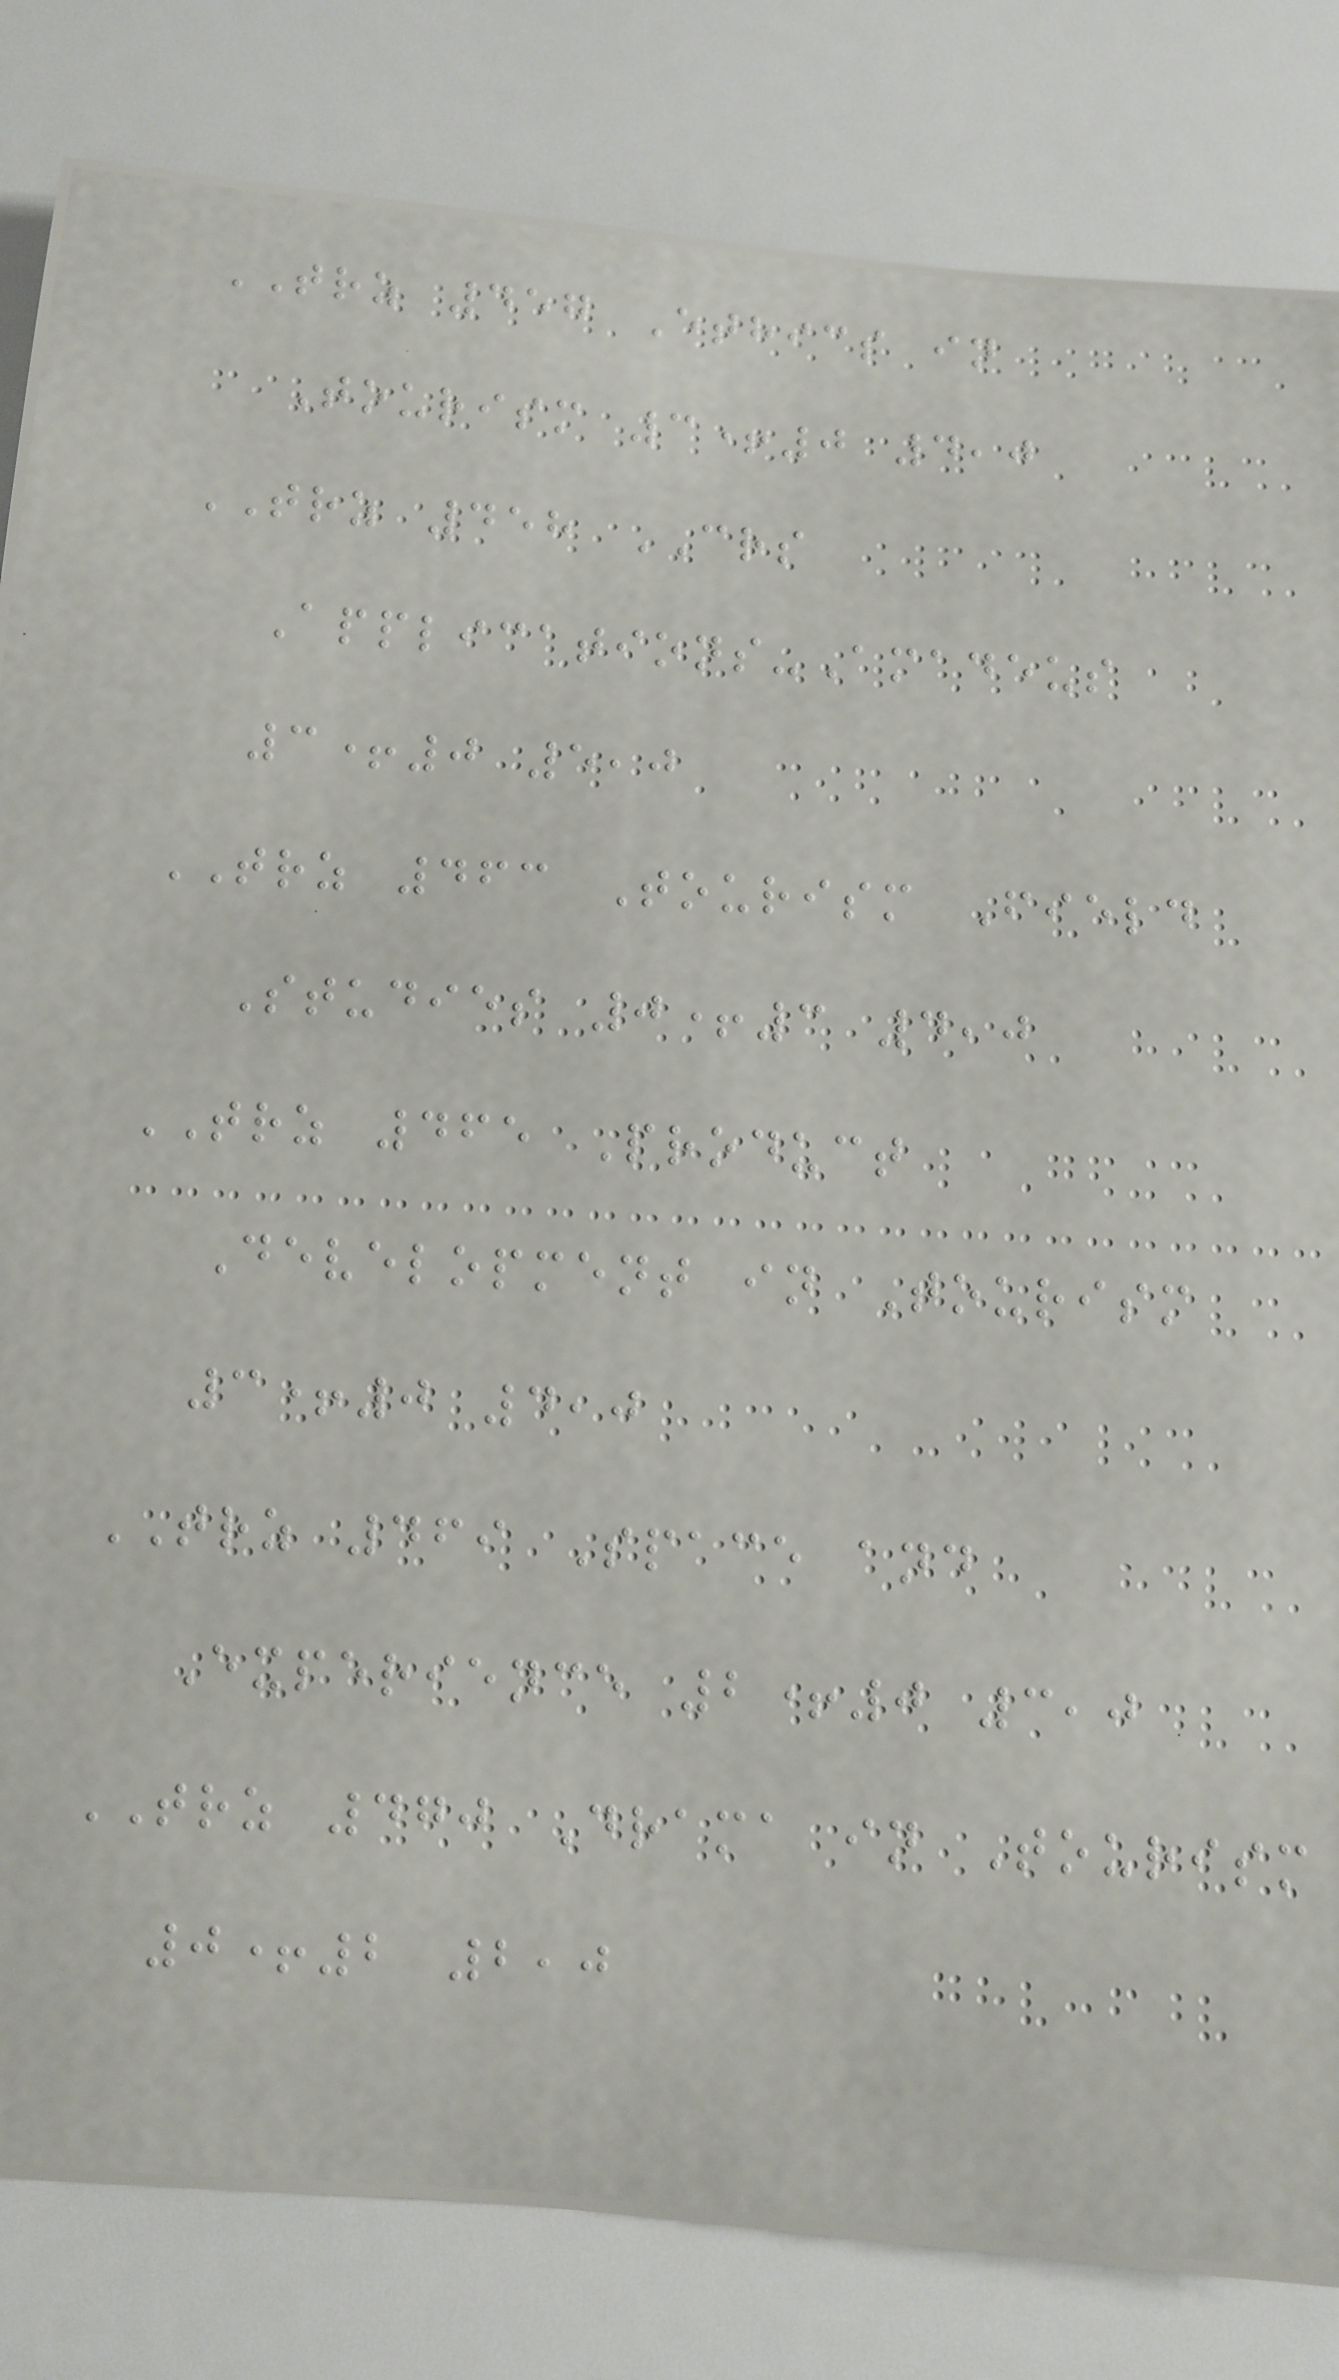TRZ 457 Ethics in
Tourism 3+0 4,0
TRZ 458 CRS
Applications-Amadeus
3+0 5,0
TRZ 463 Tourism Field
Studies 0+3 4,0
TRZ 465 Product
Development in Tourism
3+0 4,0
TRZ 469 Space and
Experience 2+0 3,0
TRZ 470 Drama in Tourism
0+2 2,0
